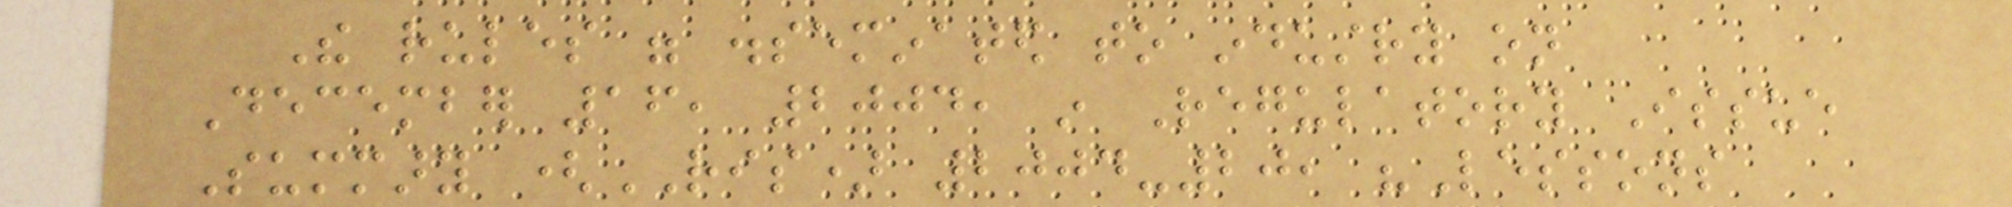The rules were disseminated to industry on
December 16, 2004, in Regulatory Issue
Summary (RIS) 2004-20, "Lessons
